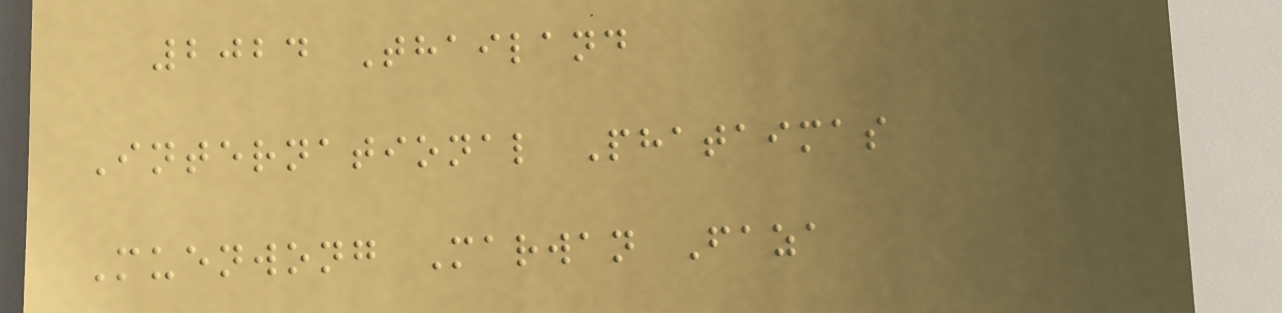2024 Thailand
International Phataimas
Muenwong Marwan Faza
